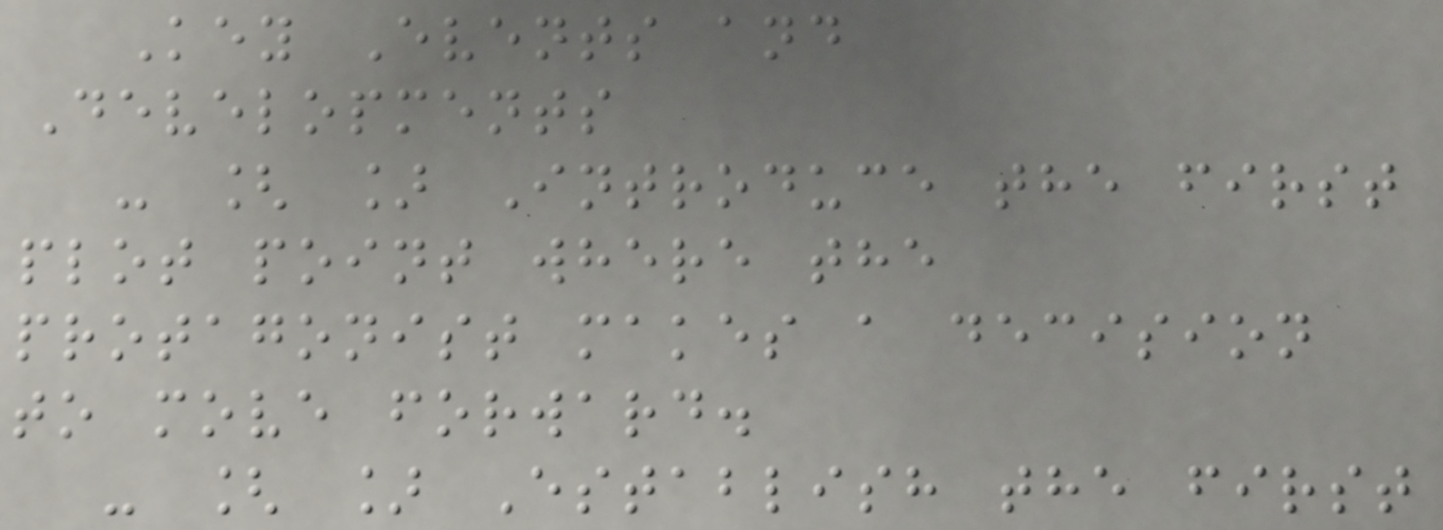Key Events and
Developments
- [ ] Introduce the first
plot point where the
protagonist makes a decision
to move forward.
- [ ] Establish the first
